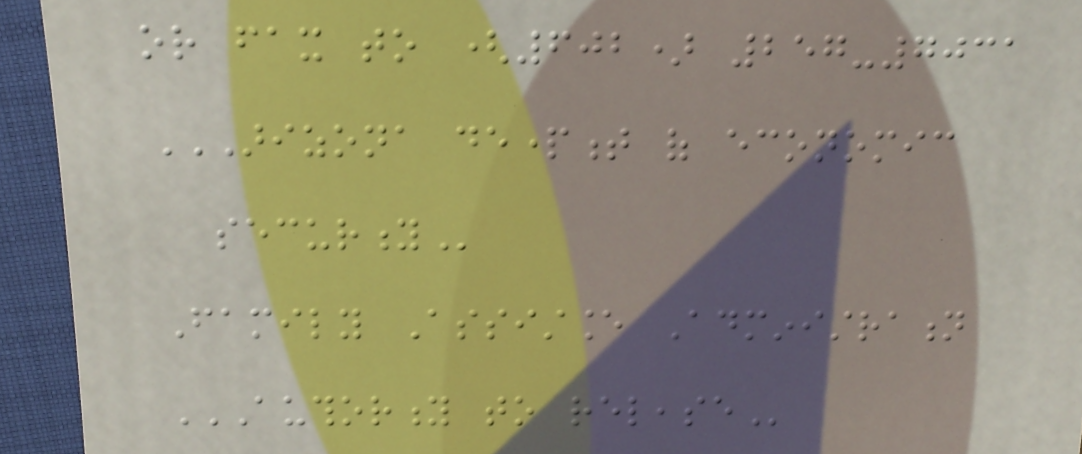or fax to (602) 257-7031
ARIZONA DEPARTMENT OF ECONOMIC
SECURITY
Family Assistance Administration
AUTHORITY TO RELEASE
